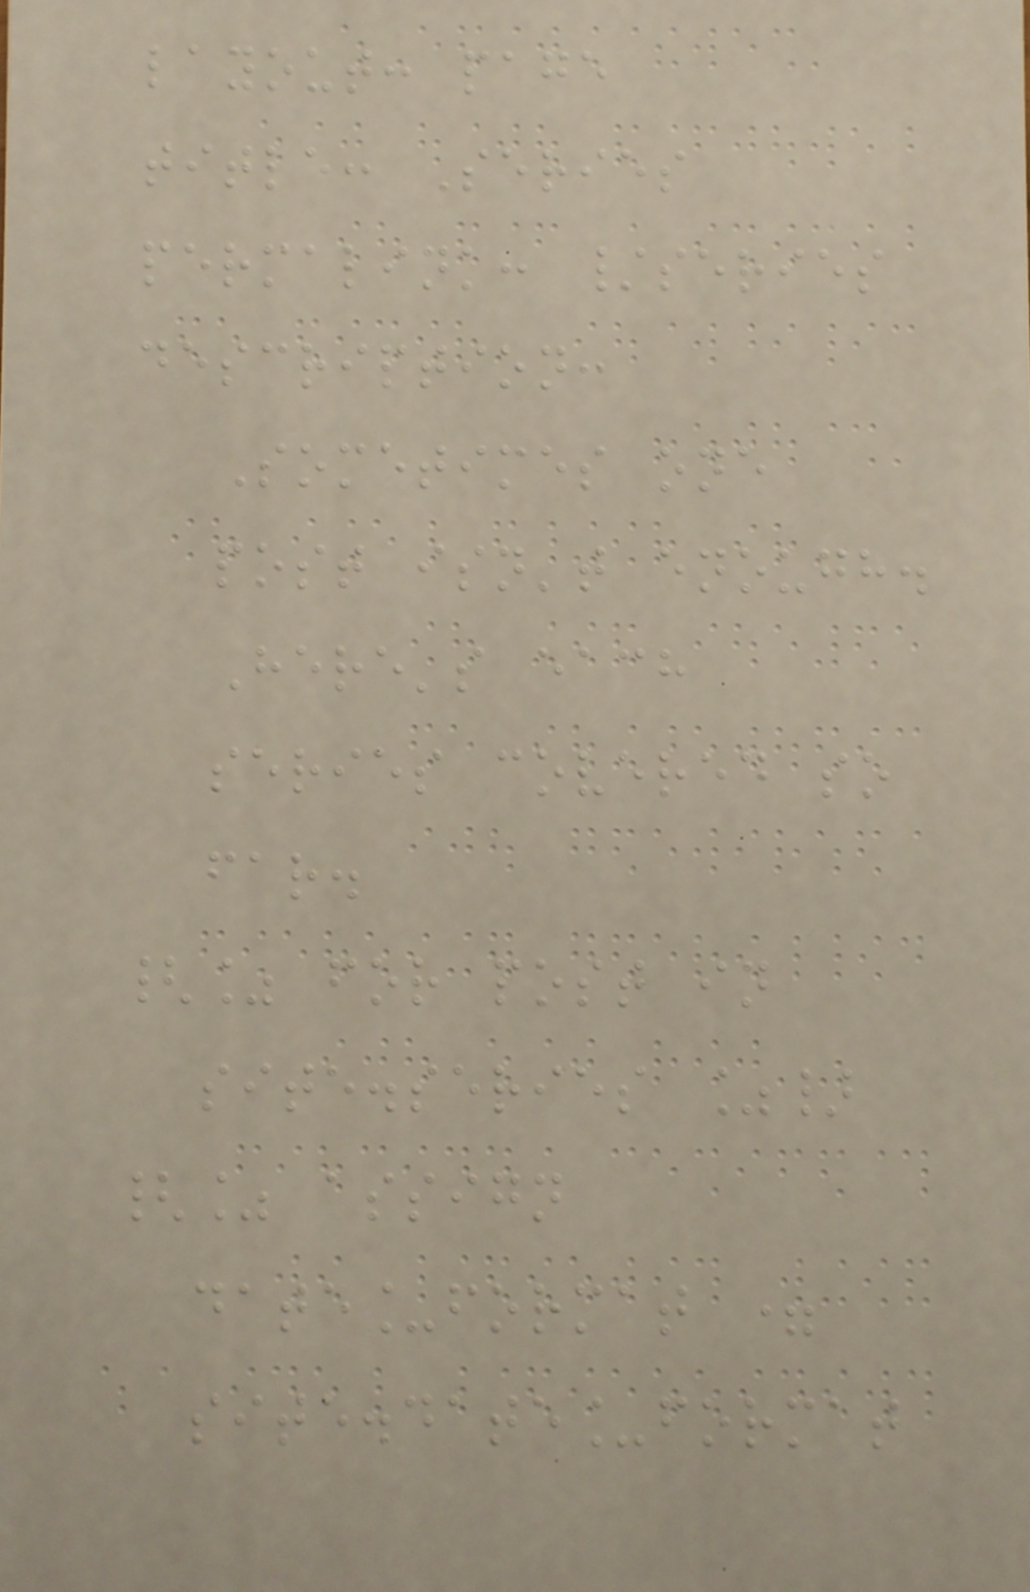layout: page
title: Series
permalink: /series
description:
Sometimes one
post isn't enough.
Here's each
series covered so
far.
{% for post in
site.series %}
{% assign
date_format =
site.date_format
